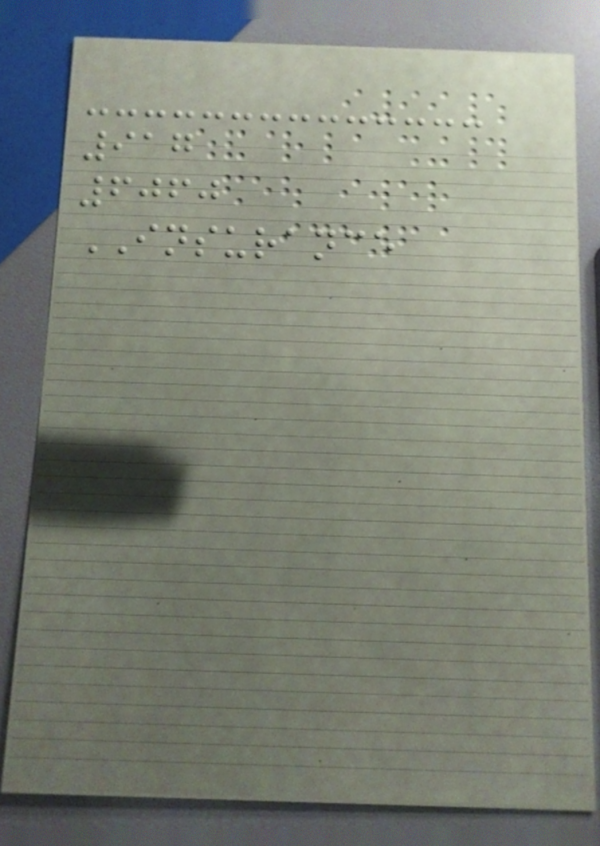917
6060
INSURANCE
